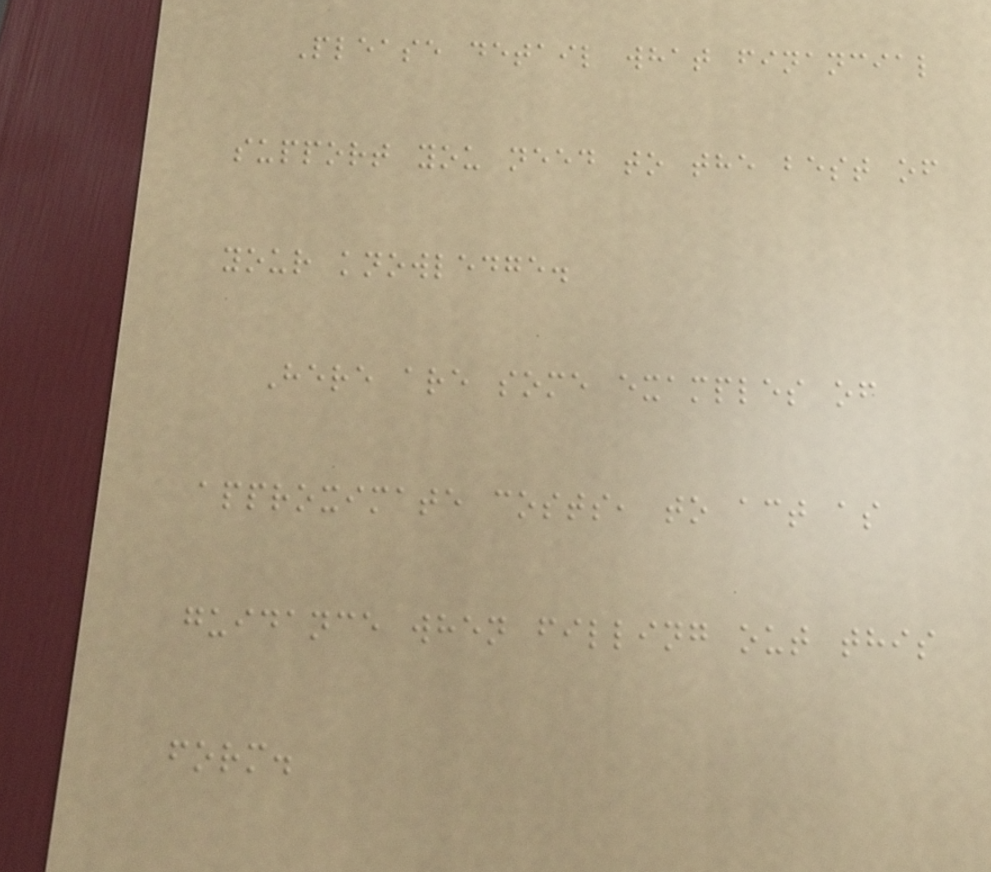Please detail what financial
support you need to the best of
your knowledge.
Here are some examples of
approximate costs, to act as
guidance when filling out this
form.
